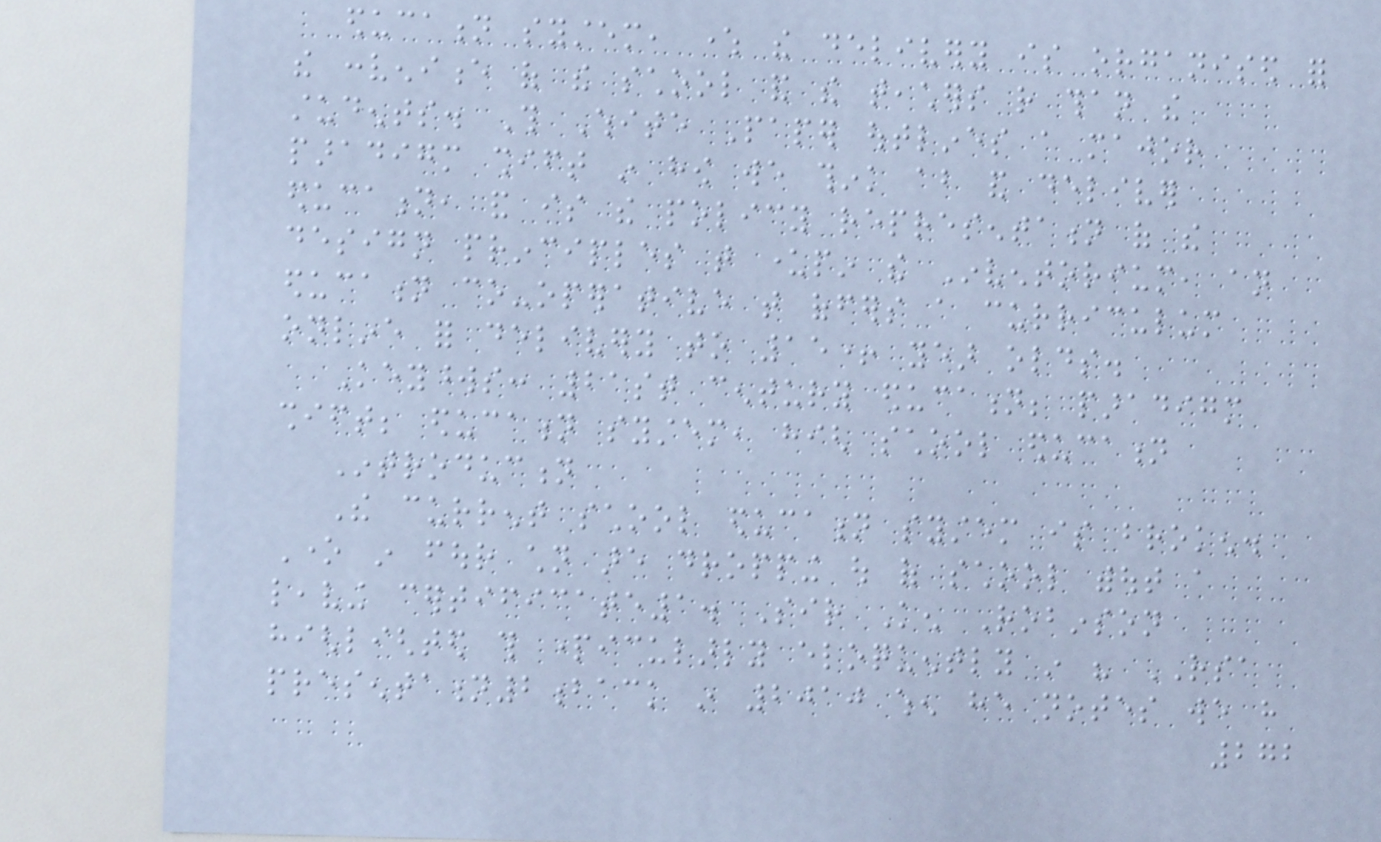education system, where the delivery is organised for
the convenience of the school and the teachers rather than the
students. This White Paper outlines a major
paradigm shift in how we think about and deliver
education, and is the policy representation of the
design principles that underpin the Inventorium, an
education co-operative that offers a curriculum
online for delivery to 15+ year olds.
Keywords: 21st century education; paradigm
shift; education system, high school education
Introduction
The current school education system is broken.
One in four children are dropping out of school without a
leaving certificate1. Sir Ken Robinson
highlighted this particularly eloquently in his RSA
presentation2back in 2010 when he notes we have
272
